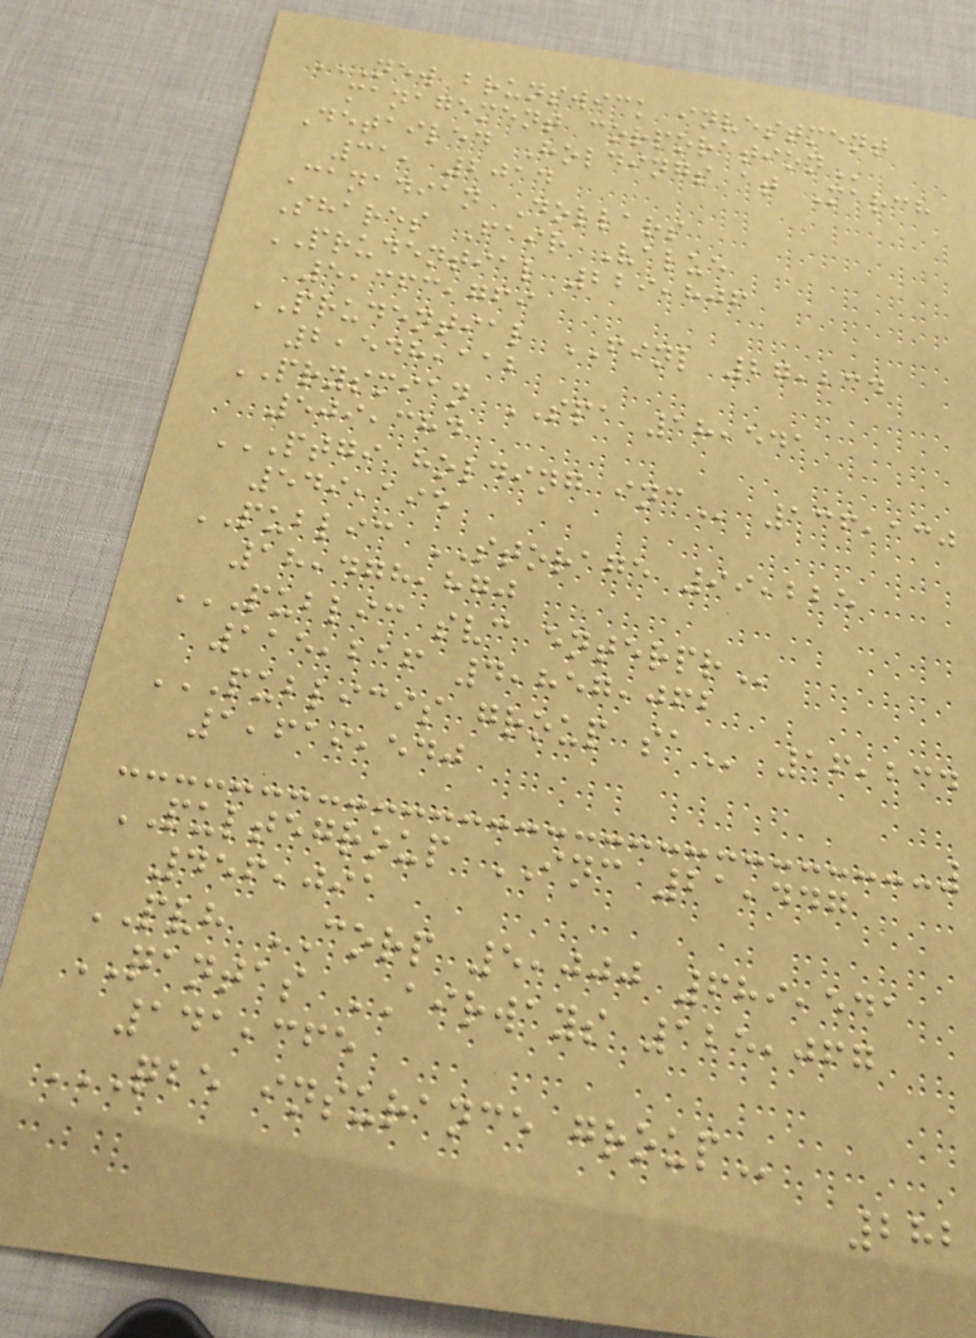NEW BRUNSWICK INVESTMENT
MANAGEMENT CORPORATION
Detailed Holdings at March
31, 2014
Canadian Dollars
Shares Fair Value
PRUDENTIAL 229,806
5,363,769
PRUDENTIAL FINL 27,234
2,548,112
PRYSMIAN SPA 18,541
509,384
PTGI HOLDING INC 136,130
549,195
PUBLIC STORAGE 99,225
18,478,870
PUBLIC SVC ENTERPR
115,216 4,857,062
PUBLICIS GROUP SA 16,234
1,619,540
PULTEGROUP INC 21,447
456,091
PVH CORP 5,000 689,541
QANTAS AIRWAYS 125,067
141,365
QBE INSURANCE GROUP
282
